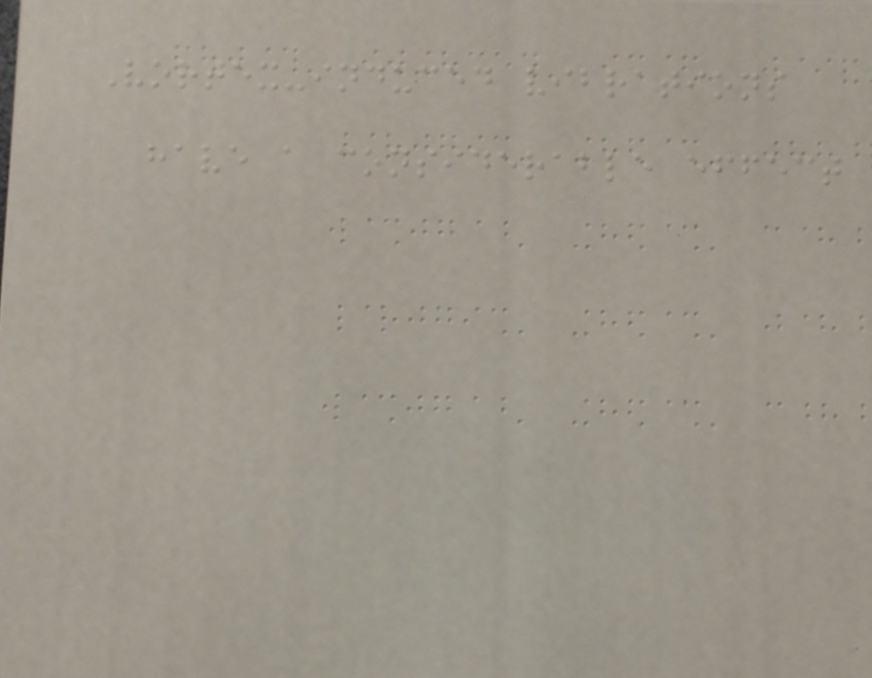Vortex-induced vibrations
have a considerable effect
